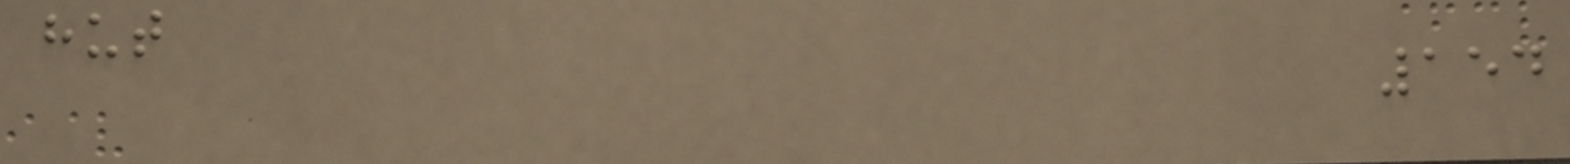hut
154
